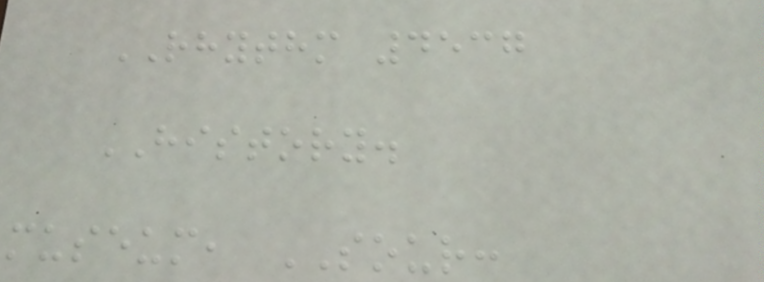RHYTHM 4537
HISTORY.
museum, SOUR:
